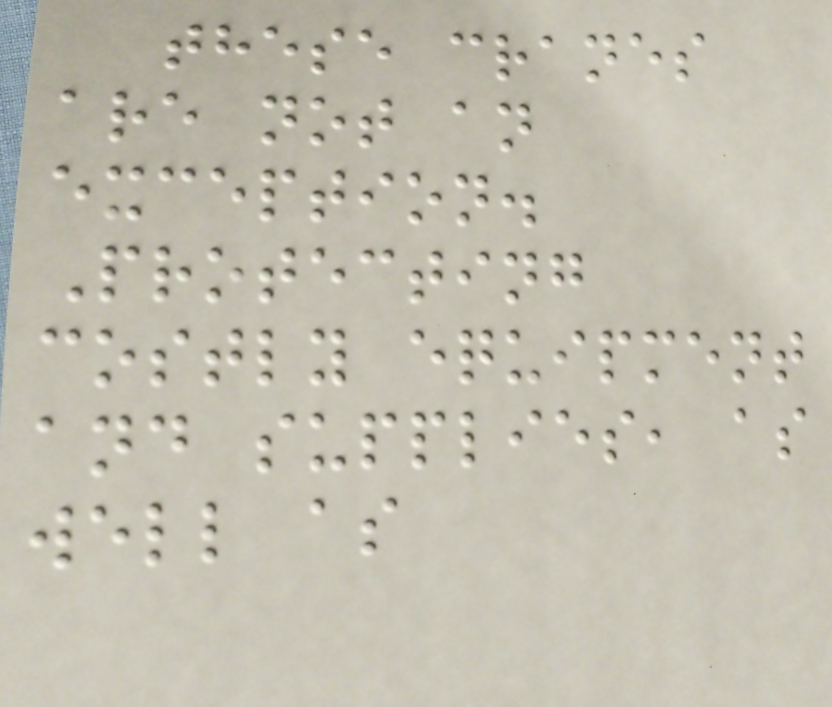these cranes
are not an
exception.
Protecting
costly equipment
and supplies, as
well as
